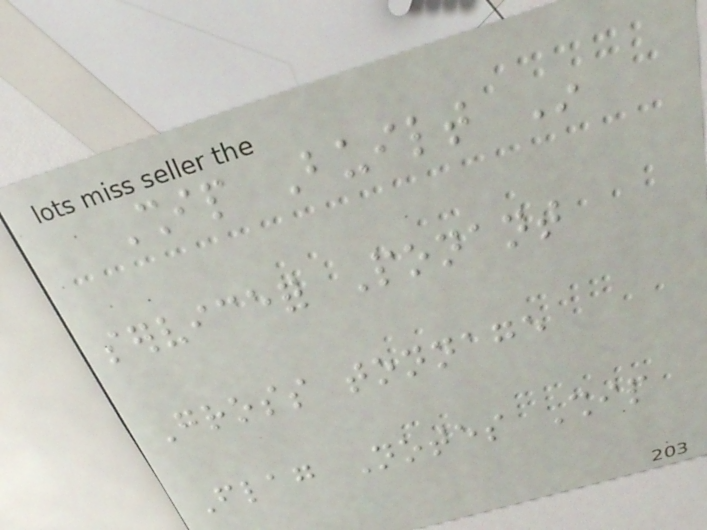Ship Built In
servicefor Ponant
Gross tonnage
Flag Notes Ship
